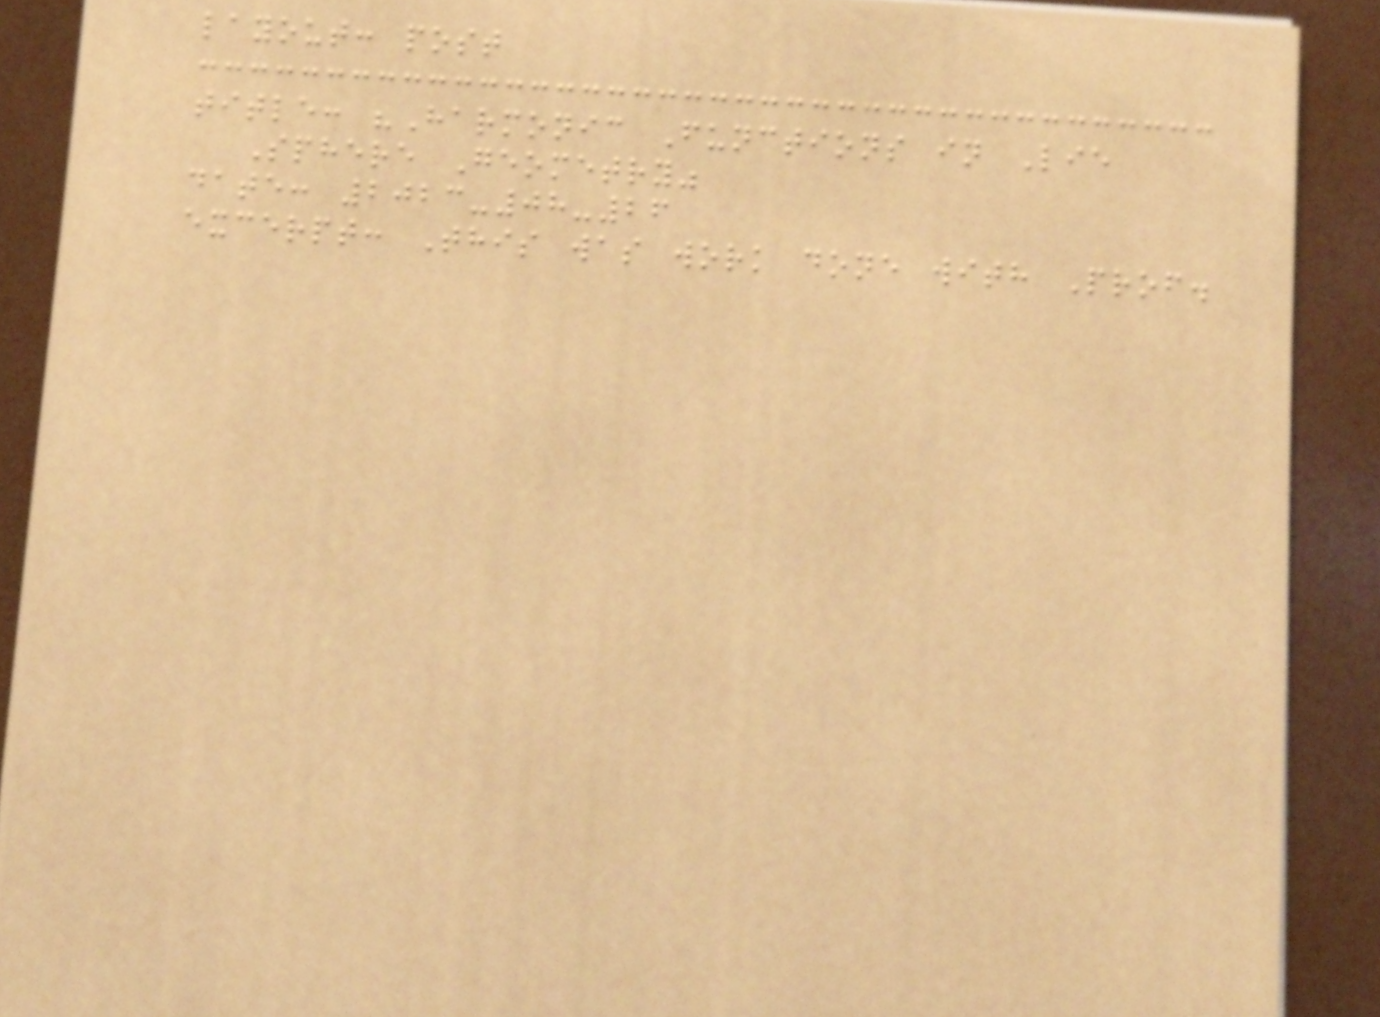layout: post
title: "Harmonic Functions in Lie
Sphere Geometry"
date: 2023-08-26
excerpt: This was work done with Prof.
